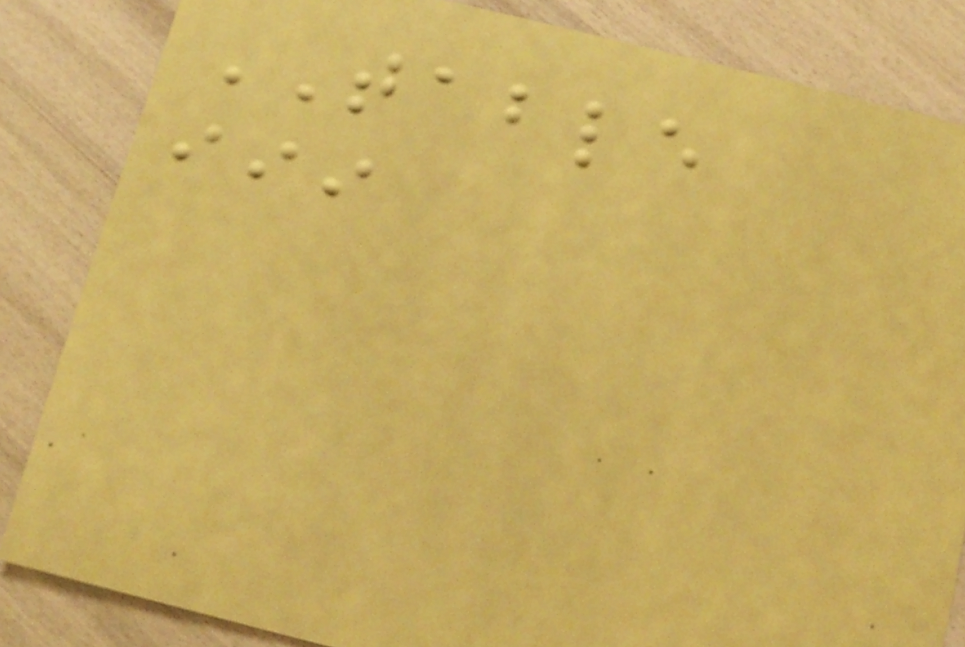TABLE
iii
